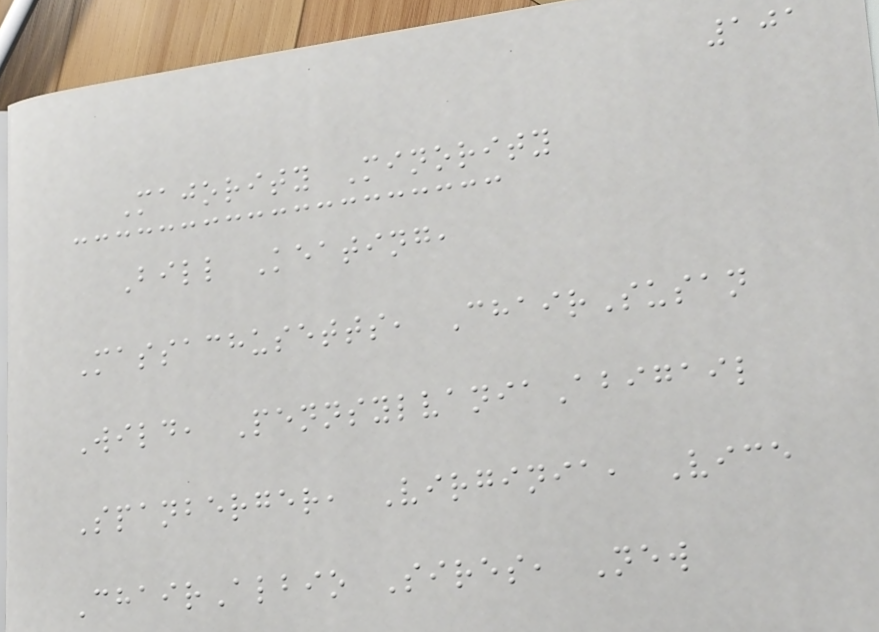101
Majority Minority
Bill Keating,
Massachusetts, ChairSusan
Wild, PennsylvaniaAbigail
Spanberger, Virginia, Vice
ChairAlbio Sires, New
